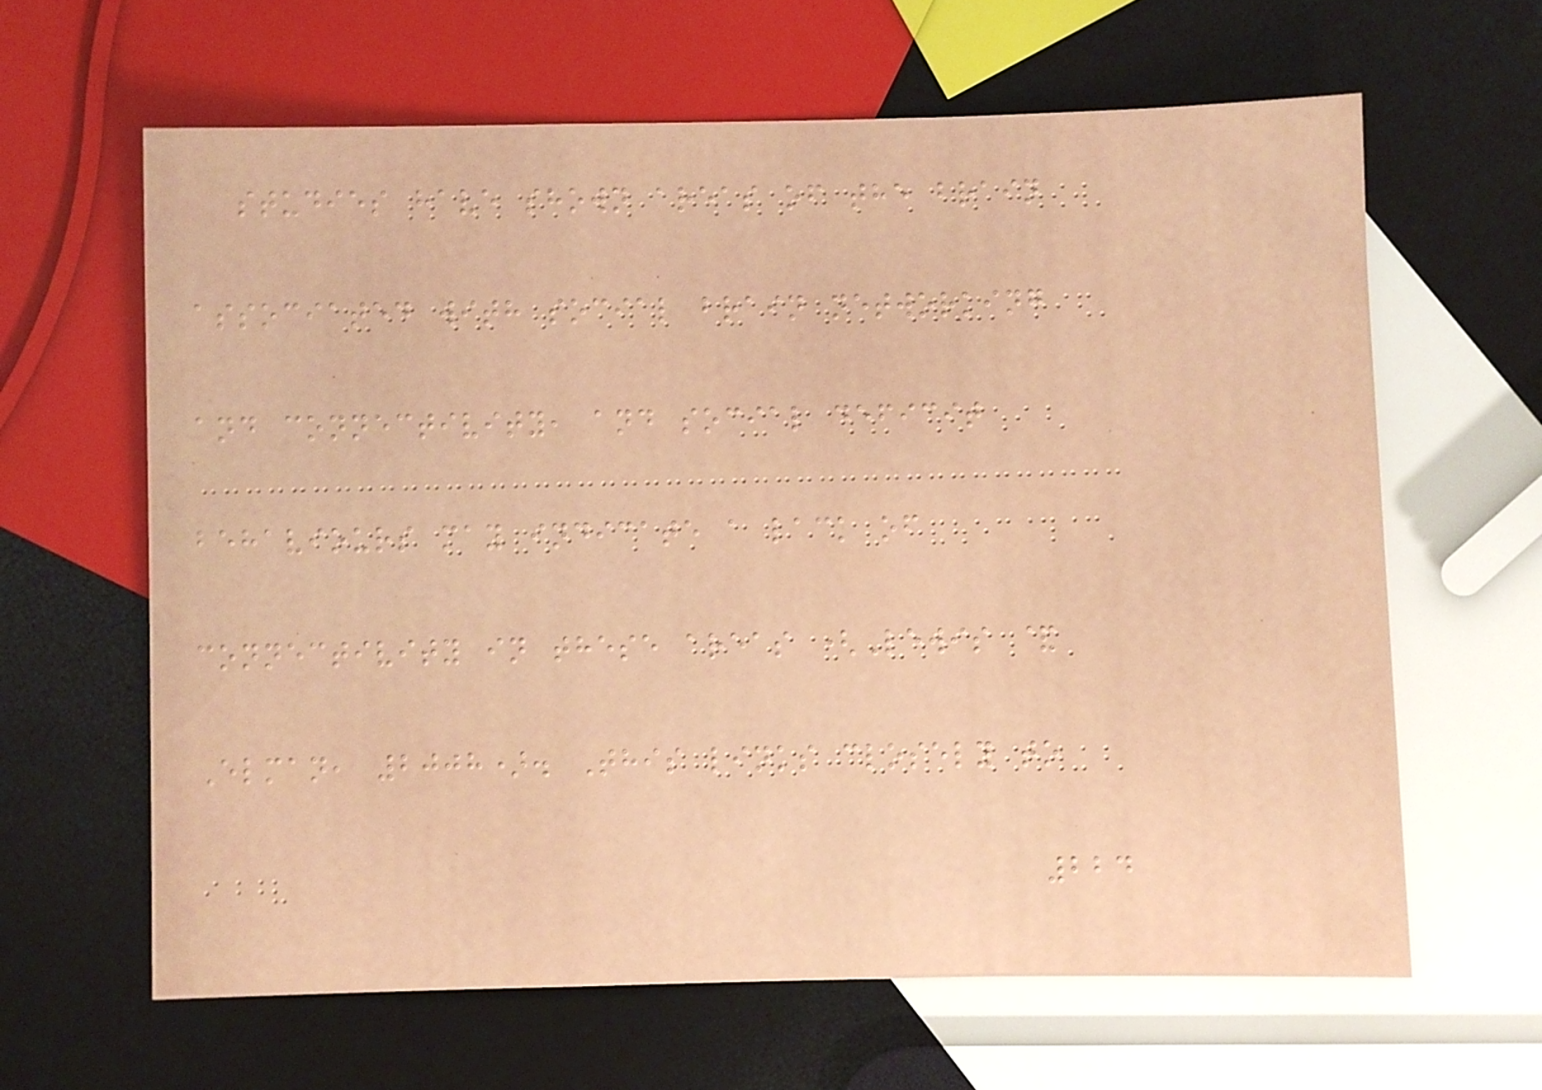studies have shown areas of the brain
associated with social brain networking
and connectivity, and social deficit
behaviours may indicate a lack of
connectivity in these areas (Lewis &
Elman, 2008). This links closely to
224
